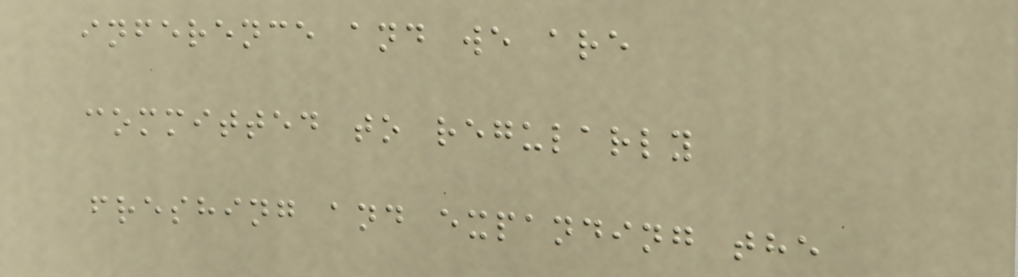inference and we are
committed to regularly
freshing and expanding the
